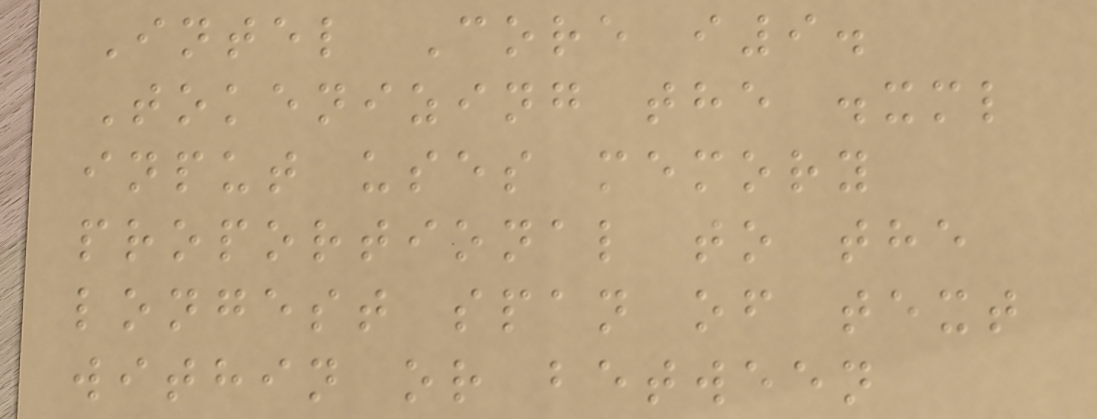Intel Core i9.
Tokenizing the .xml
input uses memory
proportional to the
longest span of text
within or between
